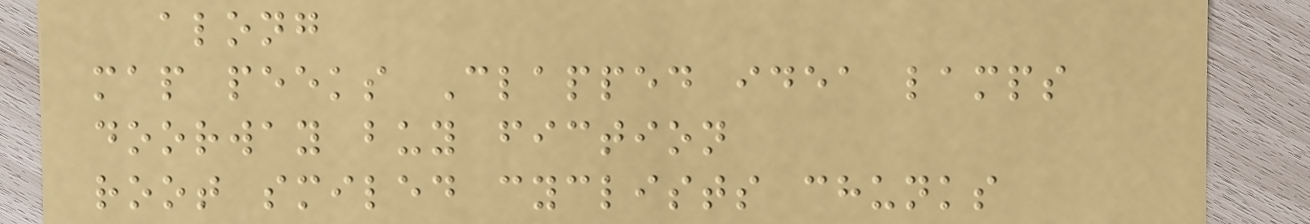along
map peeks Clapped idea lamps
doorway buy fiction
root smiled cyclists chunks
